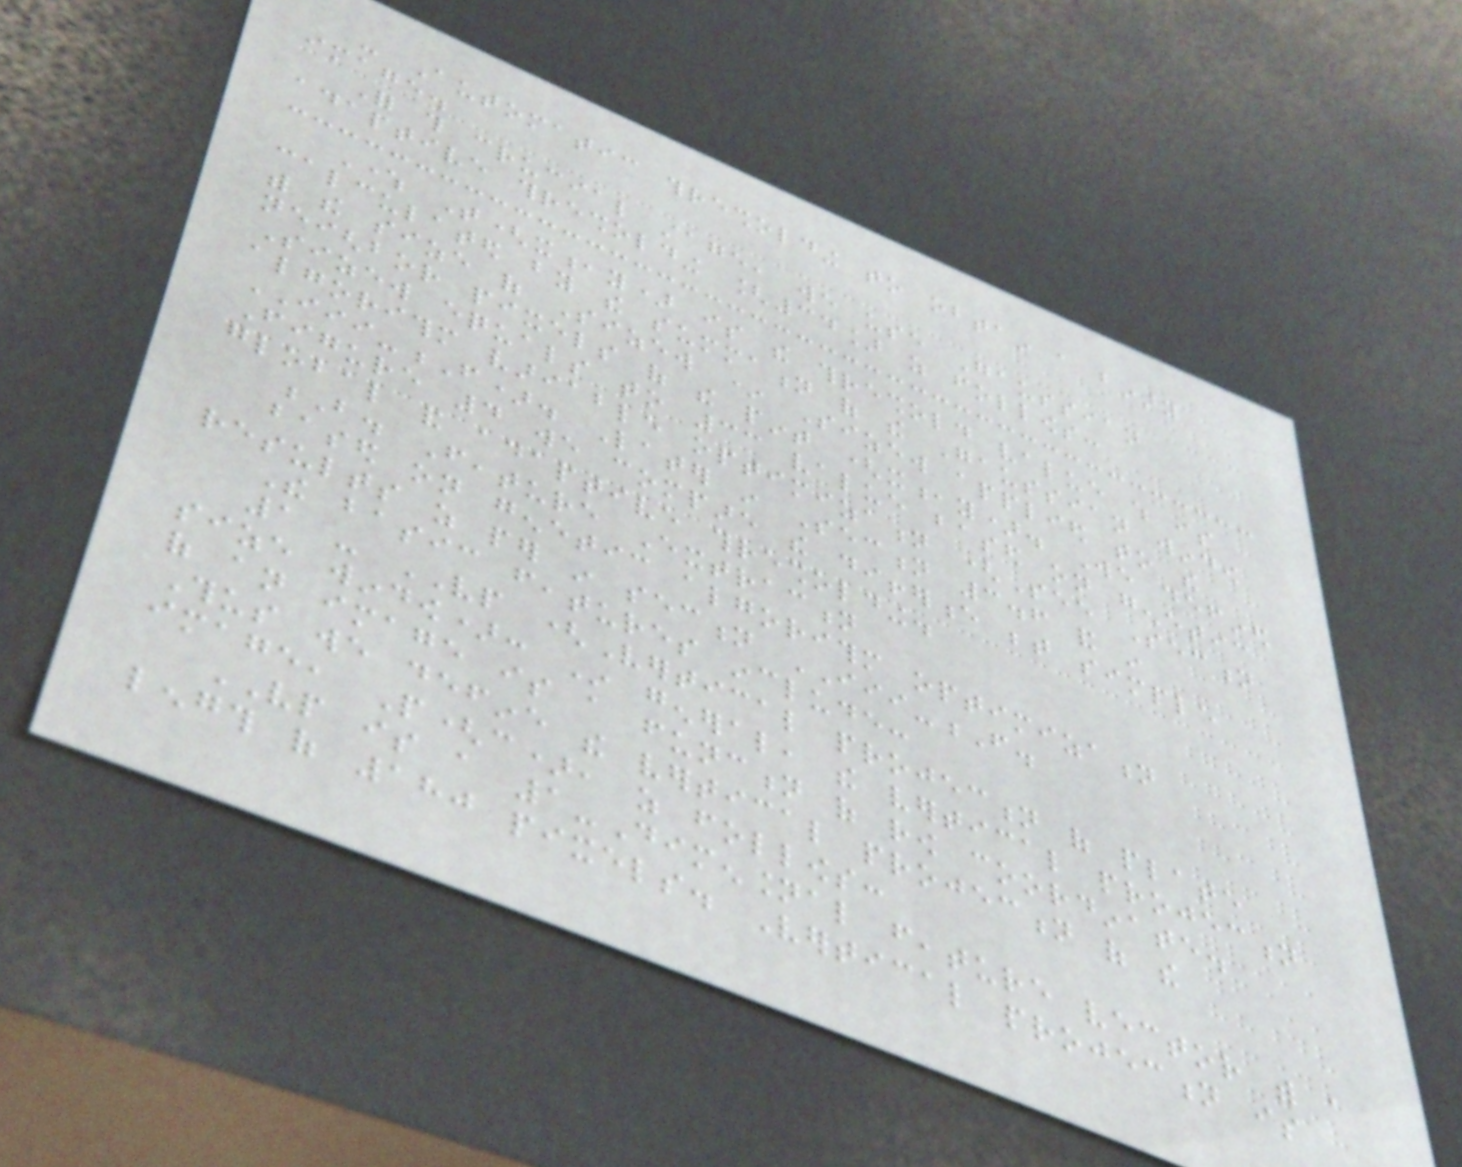- Automatic thresholding to obtain a binary
image.
For this crucial stage, we use Gaussian
adaptive thresholding [34] as follows:
Where T(x,y) is the threshold value which is
calculated by the summation of the Gaussian window
with the size of Sizew * Sizew applied to the
neighbor pixels of the pint (x,y). We defined
Sizew equals to 33 value based on genetic
algorithm variable optimization (See Section
III-F). Later in Section 3.6 and in
Figure 4 we compare the difference between simple
global and adaptive thresholding.
B. Feature Extraction
based on genetic algorithm optimization
results as per in section III-F.
The basic features include:
1 - VP (Vertical projection of plate
size window): In general, the vertical projection
of an image is a function of row coordinate.
Thus we define the vertical projection of the
image, P(c), as follows:
VP is a 1-Dimensional feature vector with a
length of 180 pixels. Vertical projection is
